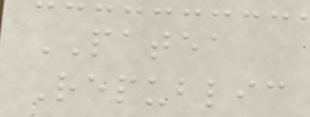PATEA
Republic
